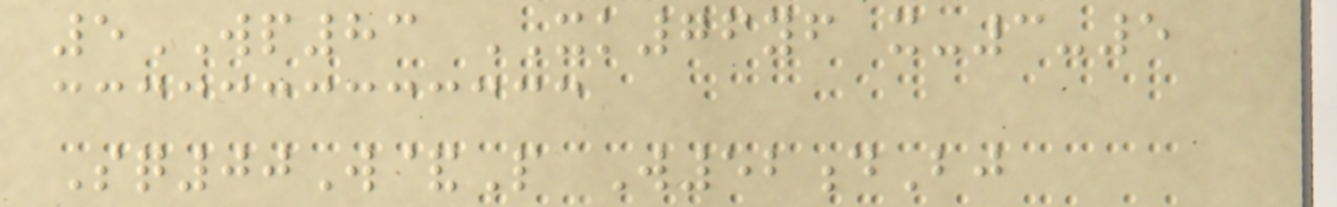5WP83 XK76yf x-3-5
Sq00W&P W52dBj
